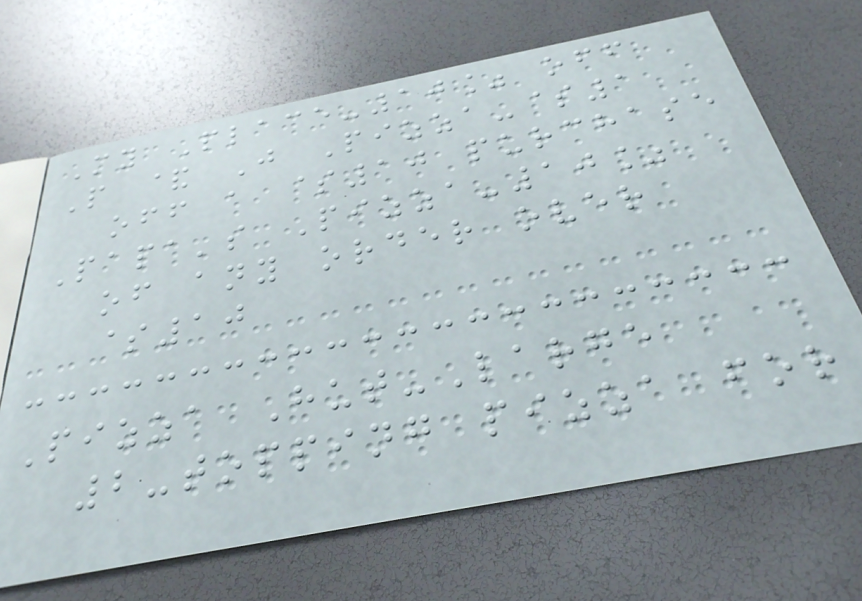My Place-10% off
P & J Pizza-$1
off a $10 purchase
Papa's Pizza-10%
of any order over
$10
Pizza Hut-Large
2-topping pizza for
